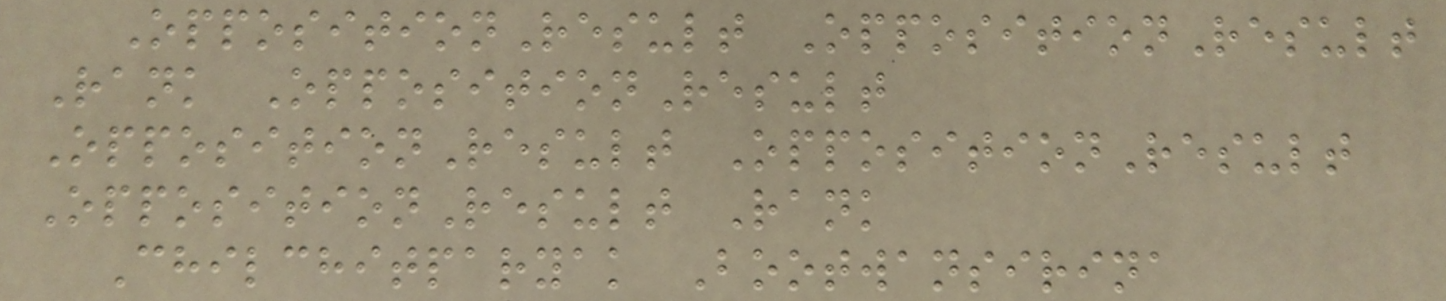OppositionResult OppositionResult
Rank OppositionResult
OppositionResult OppositionResult
OppositionResult Rank
Chilchitparyak Bootwansirina
